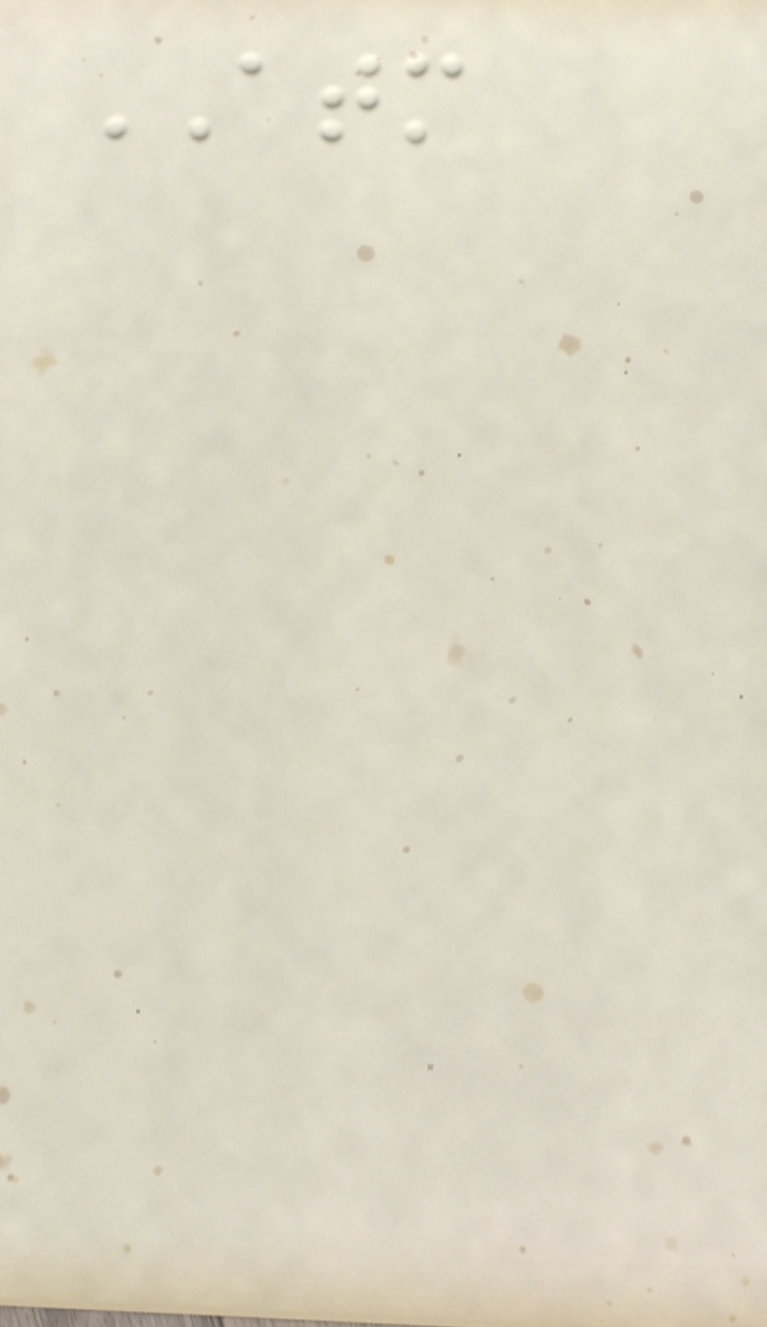ATM
